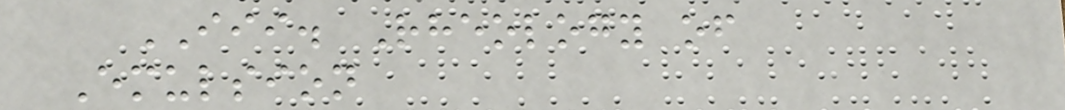III. Rheology of
Emulsion
